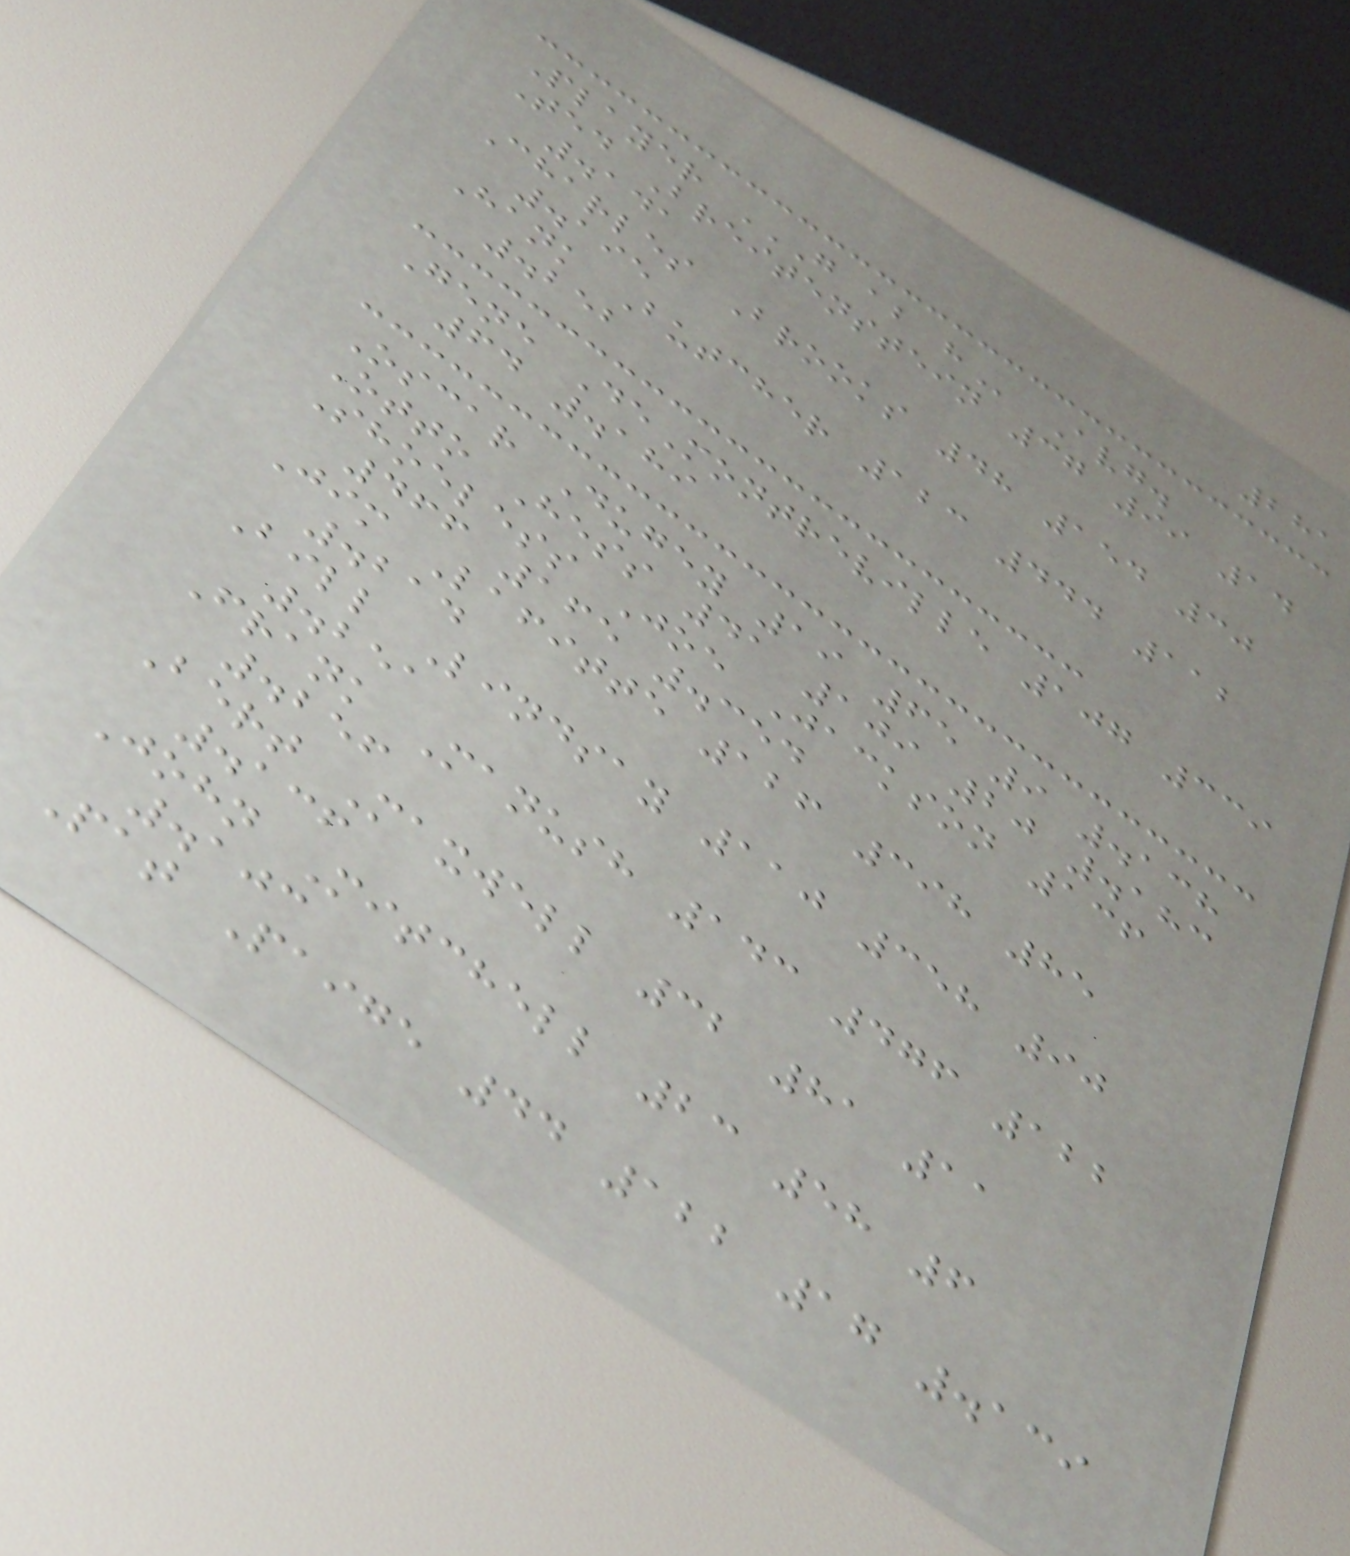281
Player G AB H Avg.
Ted Breitenstein 37 99 14
.141
Charles Brooks 48 154 30
.195
Hank Butcher 123 444 112
.252
Gene DeMontreville 107 339
64 .189
Oscar Dugey 19 65 9 .138
Otto Hess 41 109 20 .183
Shoeless Joe Jackson 136
466 165 .354
Jim Lafitte 126 398 85
.214
Bill Lindsay 110 358 90
.251
Frank Manush 143 476 122
.256
Bert Maxwell 32 81 11
.136
John Mitchell 23 58 6
.103
Pat Paige 44 122 17 .139
